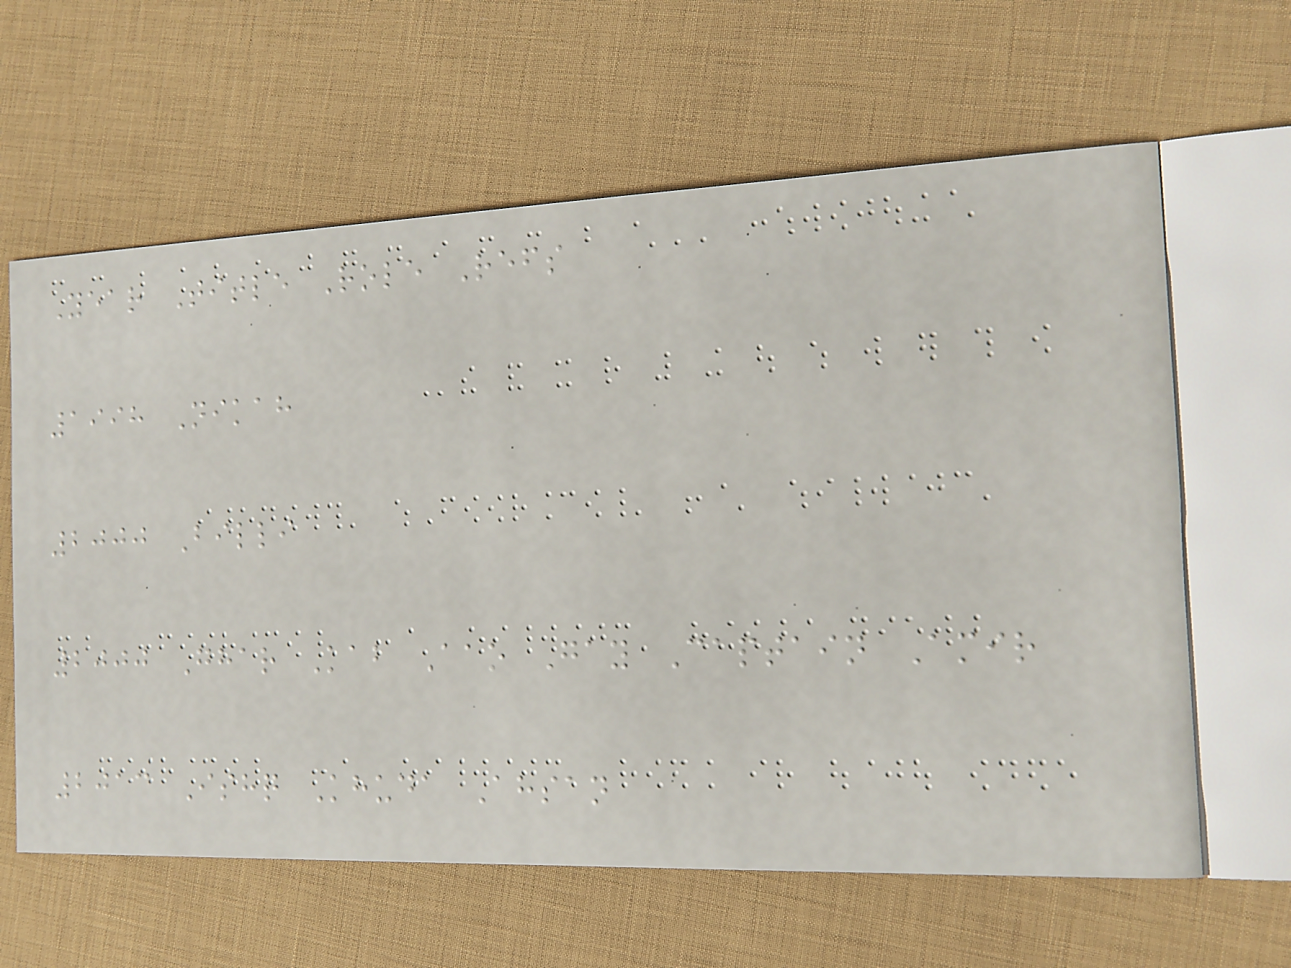Year Title Role Refs
1998 Nikah
2000 Billi
2000 Ghar Kab Aao Gay Captain Amir
2013 Ishq Khuda Ahsan
